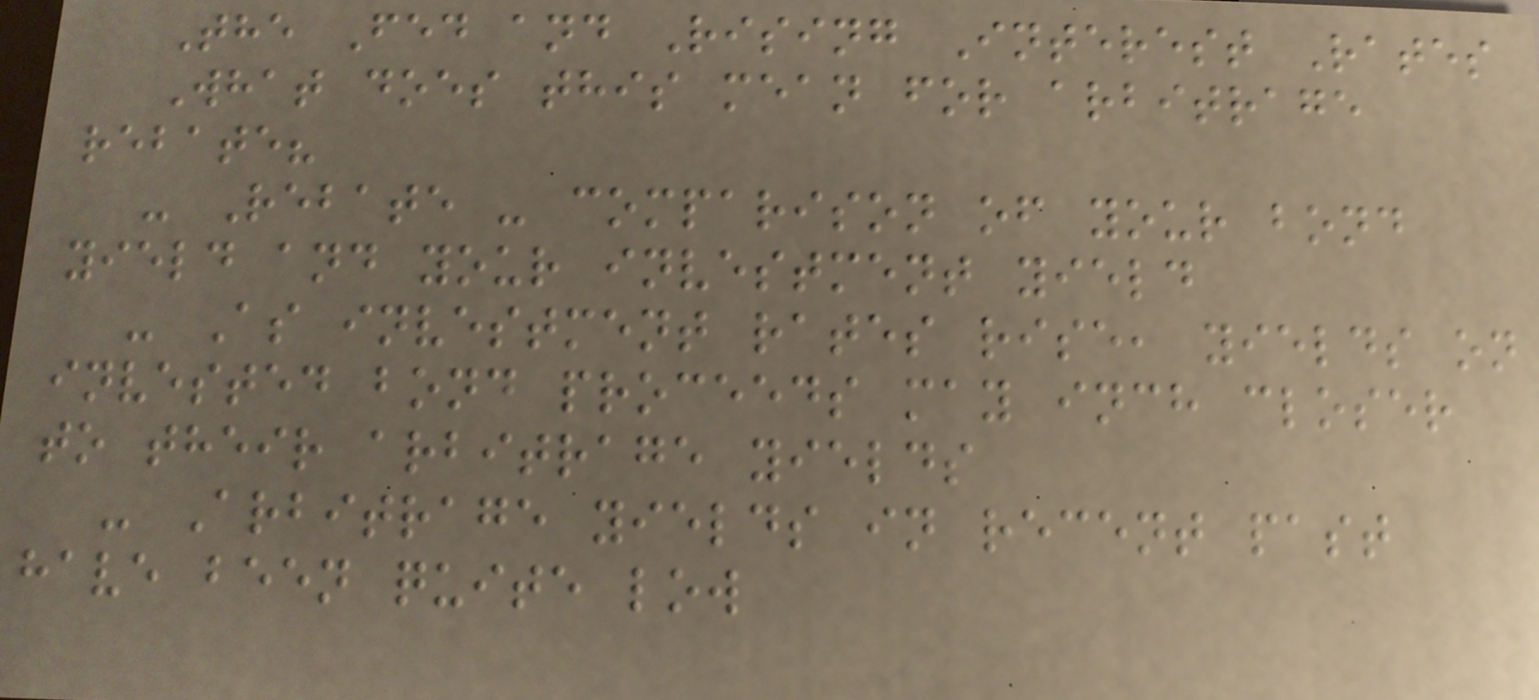The Fed and Rising Interest Rates
What does this mean for arbitrage
rebate?
- Rebate - comparison of your bond
yield and your investment yield
- As investment rates rise, yields on
invested bond proceeds may inch closer
to their arbitrage yields
- Arbitrage yields in recent past
have been quite low
